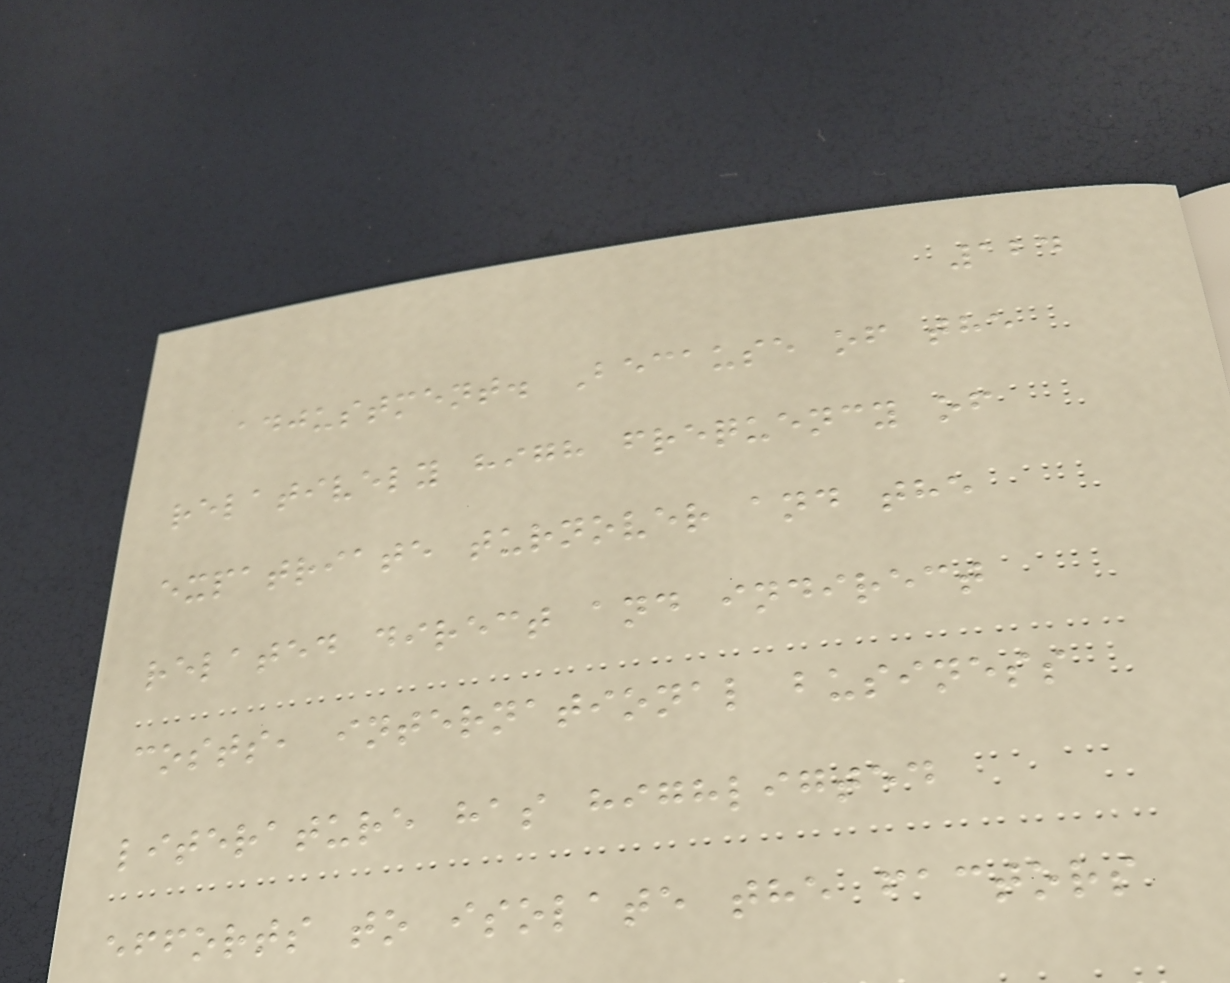124
adjustment. Because of the
relatively high frequency of
expatriate turnover and the
related direct and indirect
costs, international business
literature has highligted
efforts to isolate the factors
